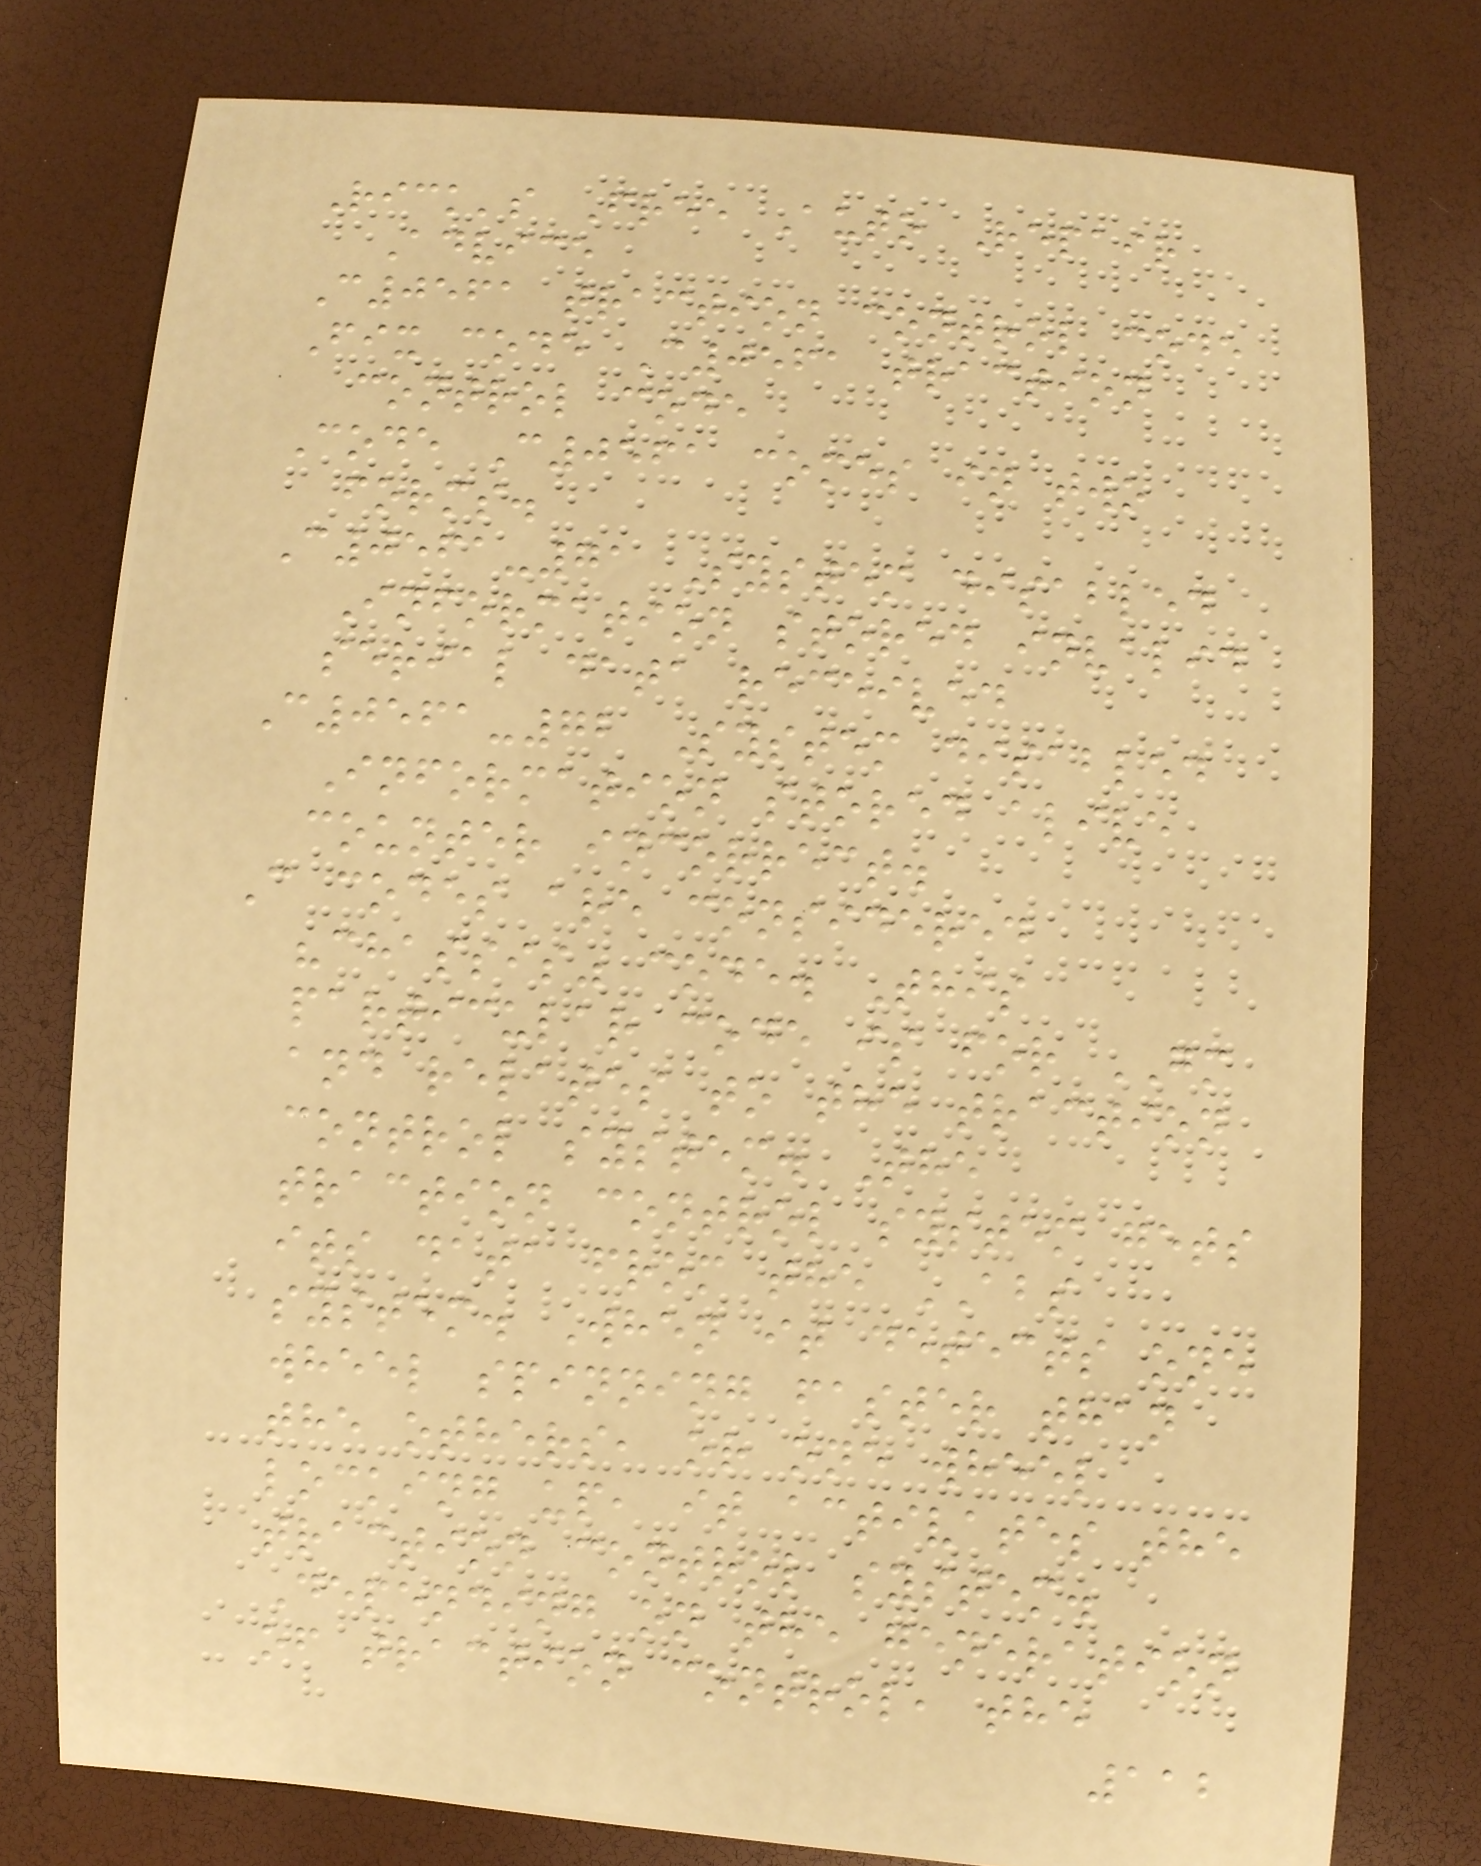Rick's Free Auto Repair
Advice
C0561 traction control code
Fix code C0561 traction
control code
Code C0561 comes in two
forms.
C0561-71 System disabled
Information stored invalid
serial data received
C0561-72 System disabled
Information stored alive
counter incorrect.
C codes are considered
"chassis" code. This
particular code is for GM
and relates to the traction
control system. The
traction control system gets
its data from the ABS
system. When it detects one
wheel spinning faster than
the others, or one wheel
locking up, it activates the
traction control system.
Depending on the generation
of traction control, the
112
